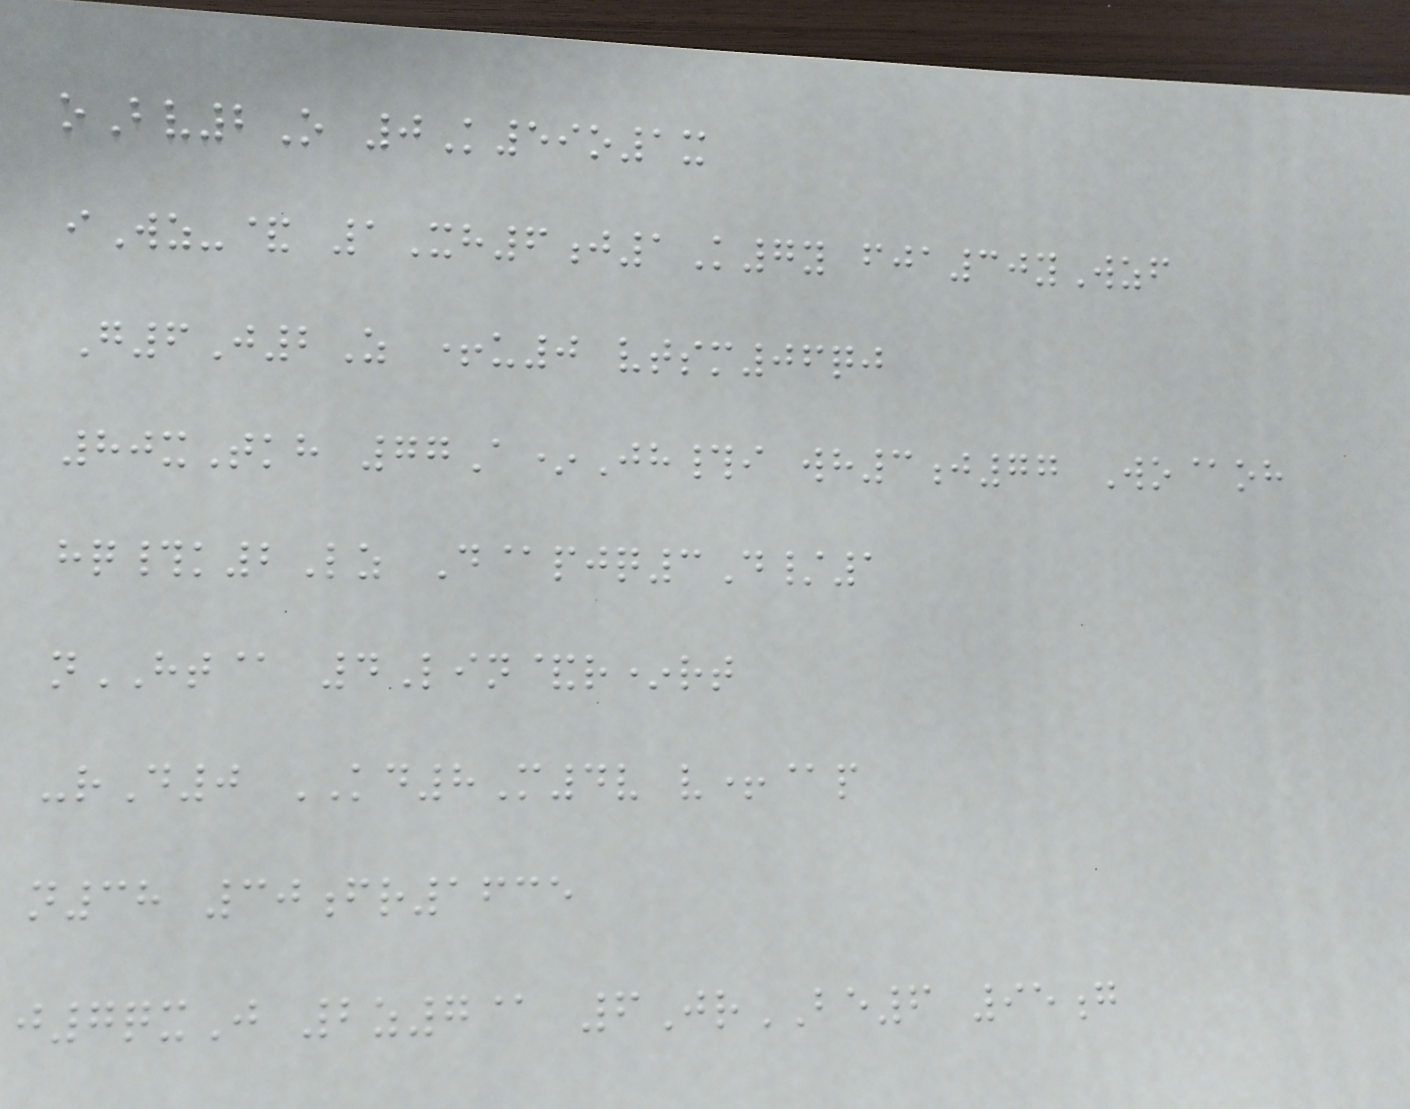oBv2O 0K59o1x
iWz-& 1Xh6j1K7y fja30yWzf
G6J2Z +u0 vtsm06qj
80xTkh 77A*Jh#i wh3j77 Wo@oh
hq#k2Lz D@pjq3D/1
nHT@ 4Lin&r*rt
-rD0 KD8M4v v+@p
n38 30fr1635
j7qxJ 2z7@ 6JrBE6 95g
